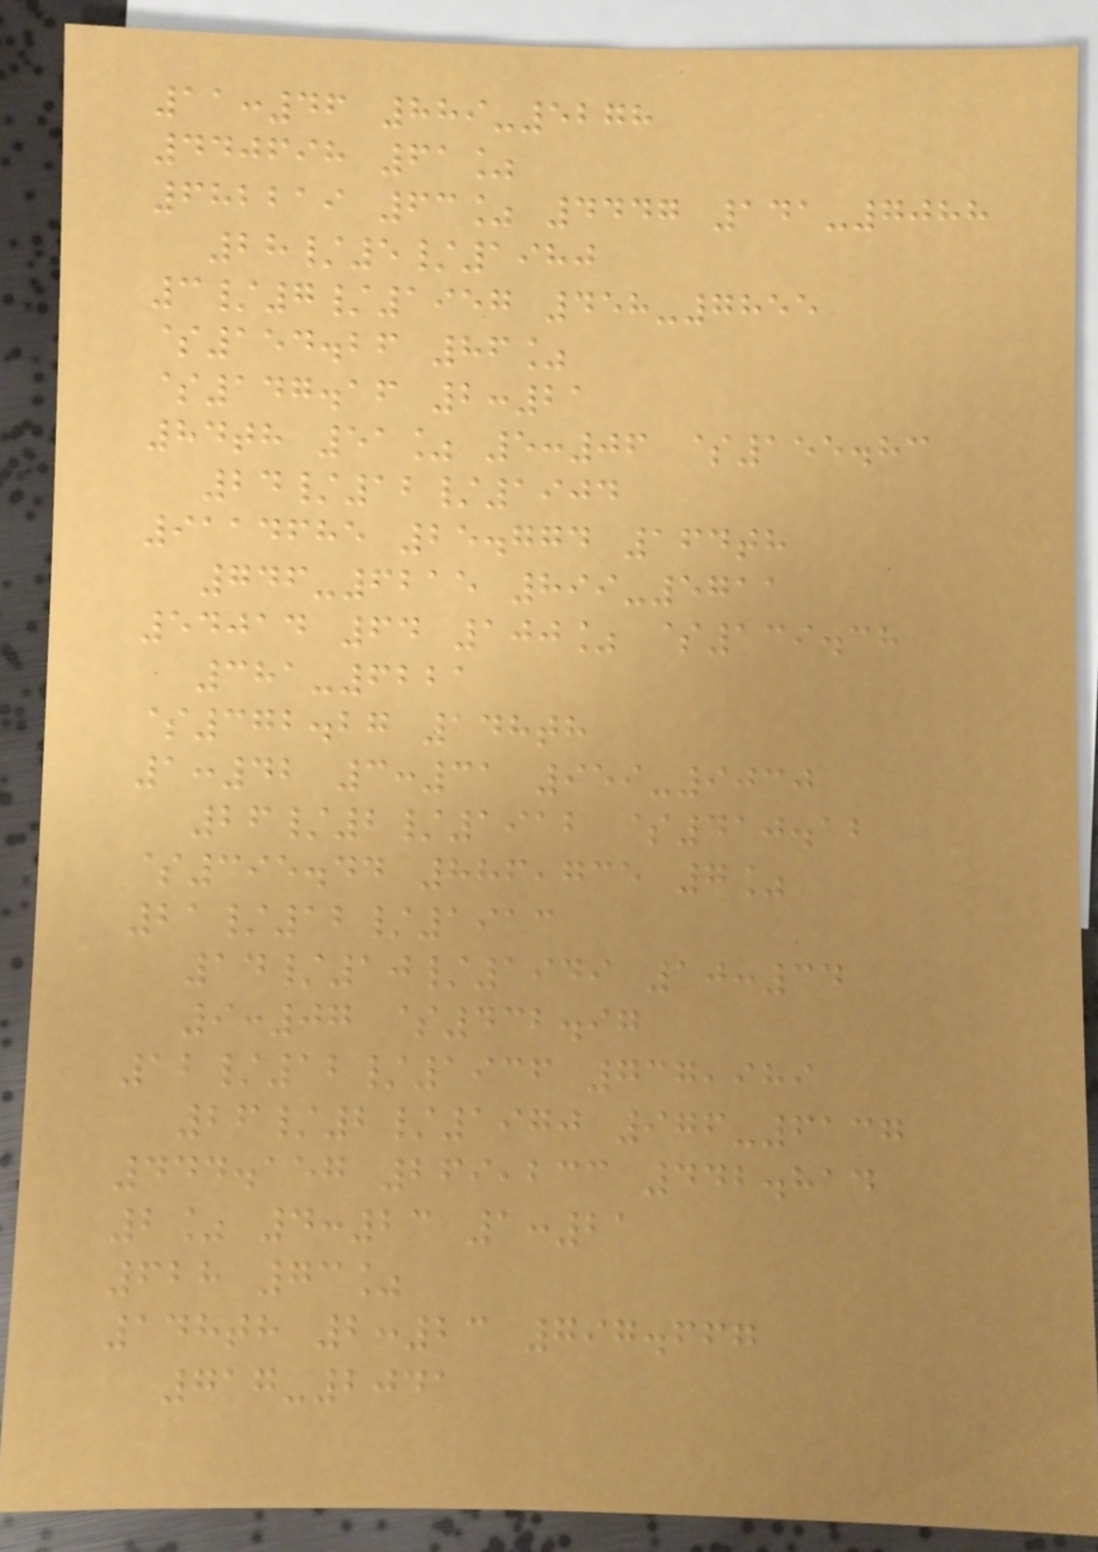11:46 889-5278
440698 61%
682219 63% 4447 141-7088
28/5/1980
3/7/1957 458-7855
$154.26 86%
$147.16 2:21
84th 51% 5:06 $155.83
24/12/1904
9114685 25.774 164th
746-6215 899-5711
54014 64 100% $139.38
381-6221
$372.27 148th
1:42 3:31 959-9030
26/2/1912 $410.12
$395.44 886,735 7%
21/12/1913
14/10/1949 10:34
9:07 $432.97
12/12/1936 737,989
26/2/1970 976-6137
444.157 269,233 442.814
2% 4:23 1:21
628 73%
148th 2:23 797.667
717-2041
